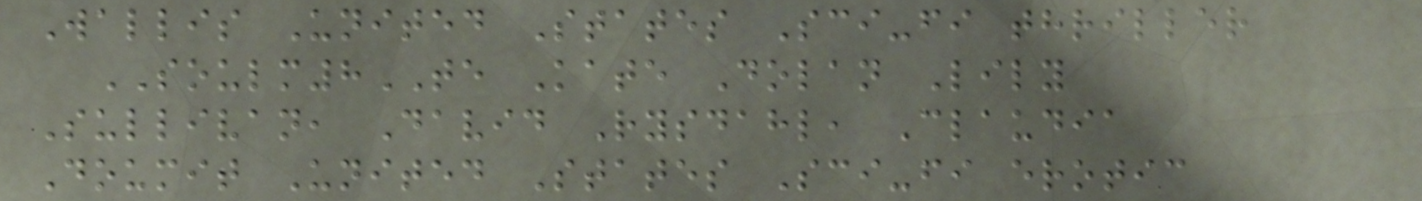Wallis United States Sci-fi thriller
SOULM8TE Kate Dolan Lily
Sullivan, David Rysdahl, Claudia
Doumit United States Sci-fi erotic
